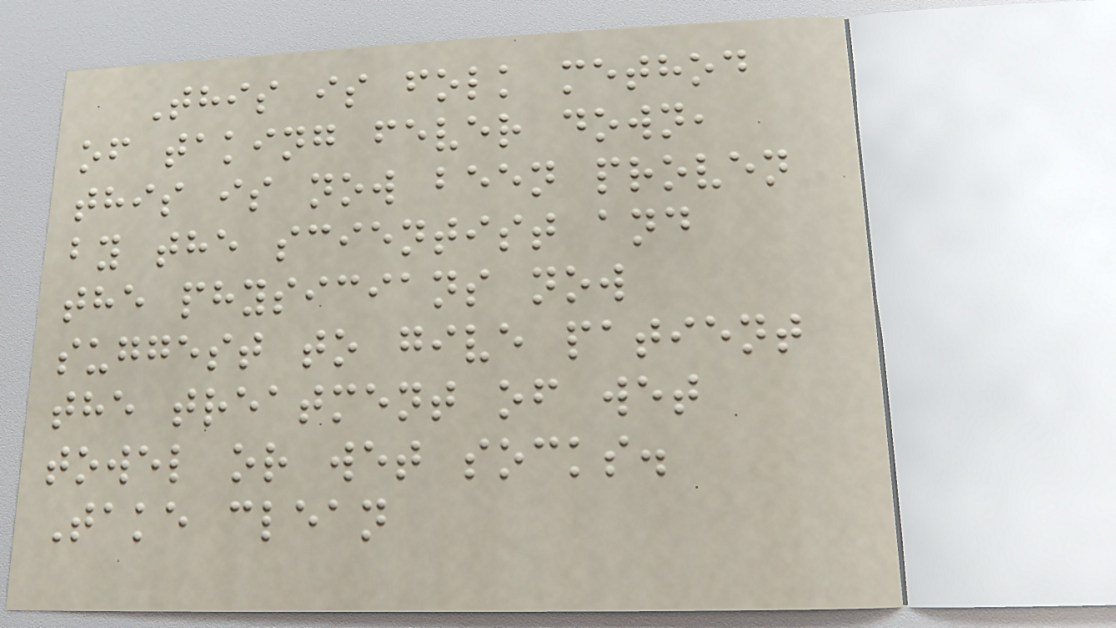This is folk method
of taking fever down,
this is now been proven
by the scientist and
the physicians now
suggest to give patient
the treatment of wet
towel or wet socks.
Take clean
